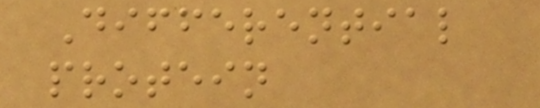Differential
protein
